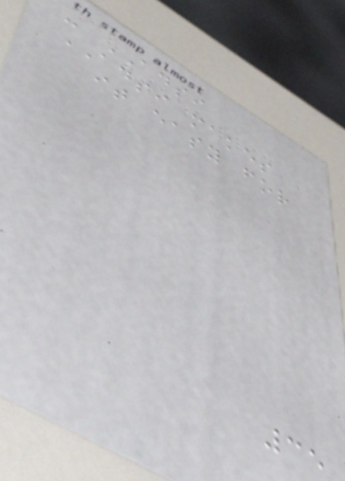- ADSI
ADSI makes
it easy for
35
